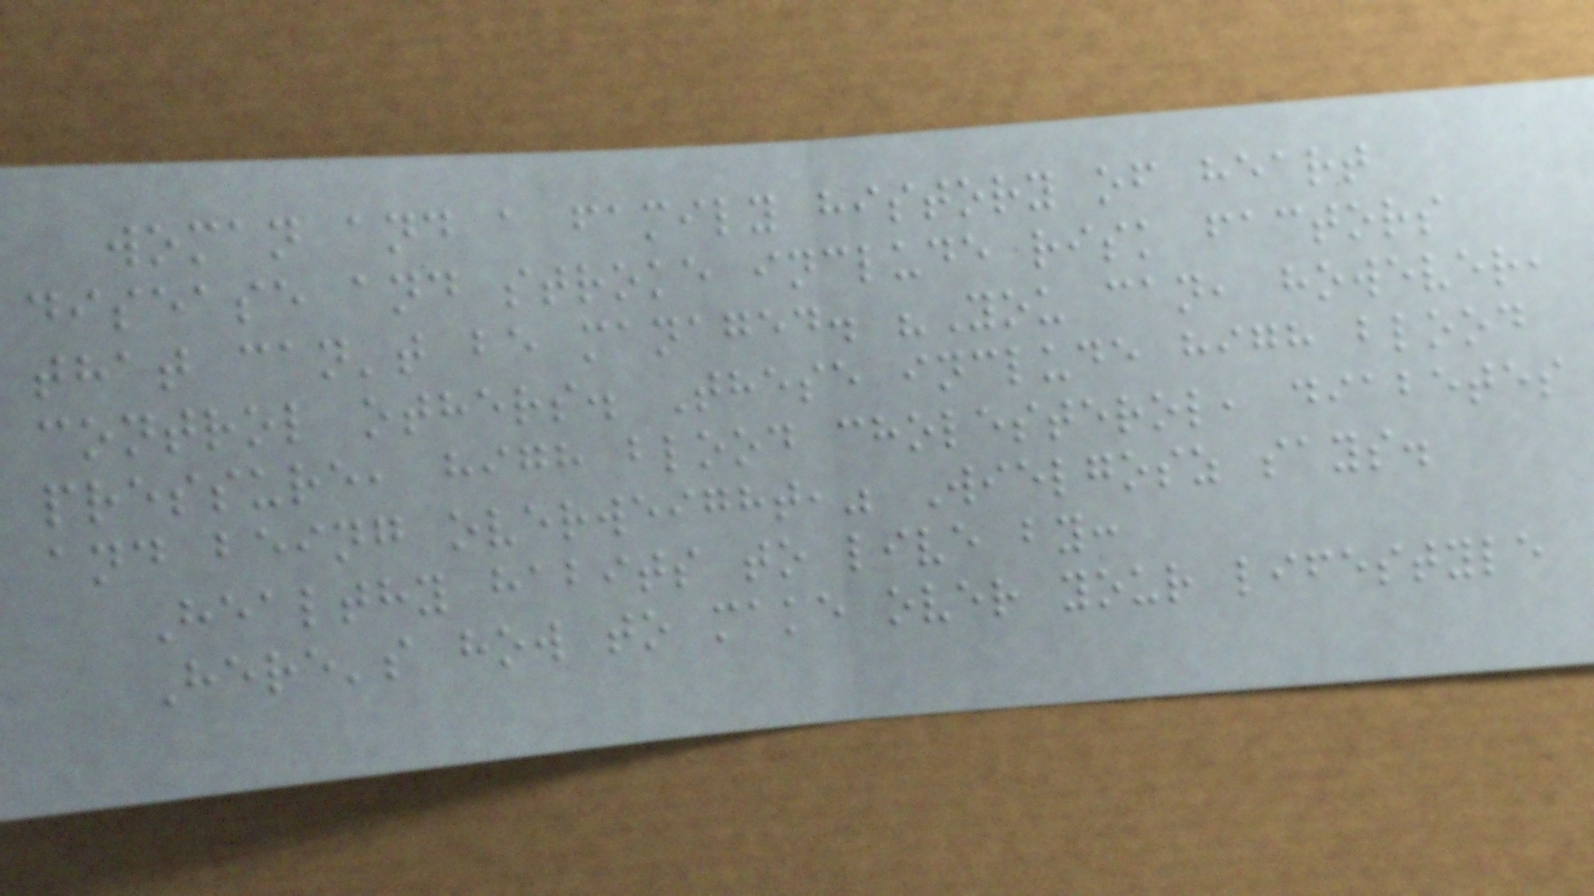woman and a family history of heart
disease and stroke include risk factors
that can't be managed. "You can, however,
control others. These include high blood
pressure, high blood cholesterol, diabetes
and being overweight," Wielgosz says.
Healthy habits to live by:
Here's how to make over your lifestyle
